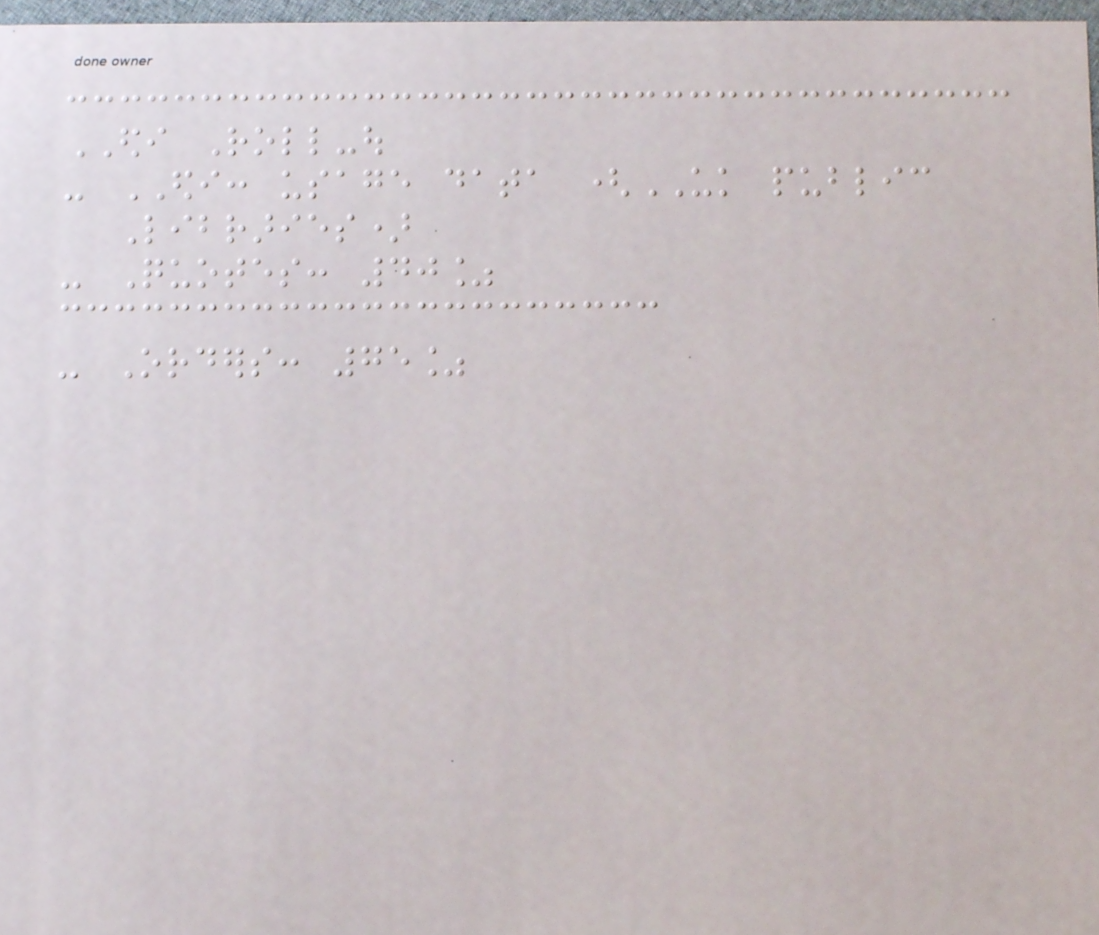EDI Roll-out
- EDI: usage data (UK public
Libraries)
- Quotes: 40%
- Orders: 75%
